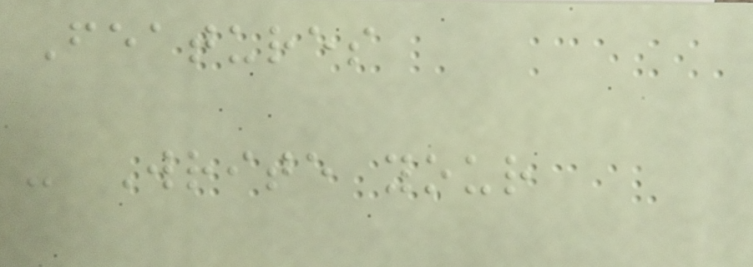Features
- Write your
